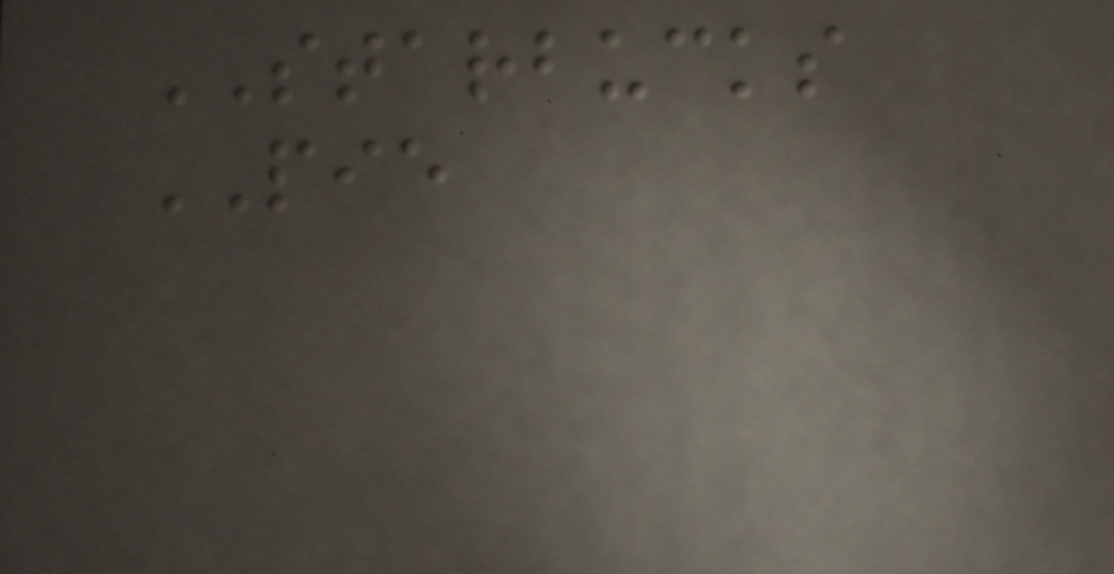STARBUCKS
PIE
